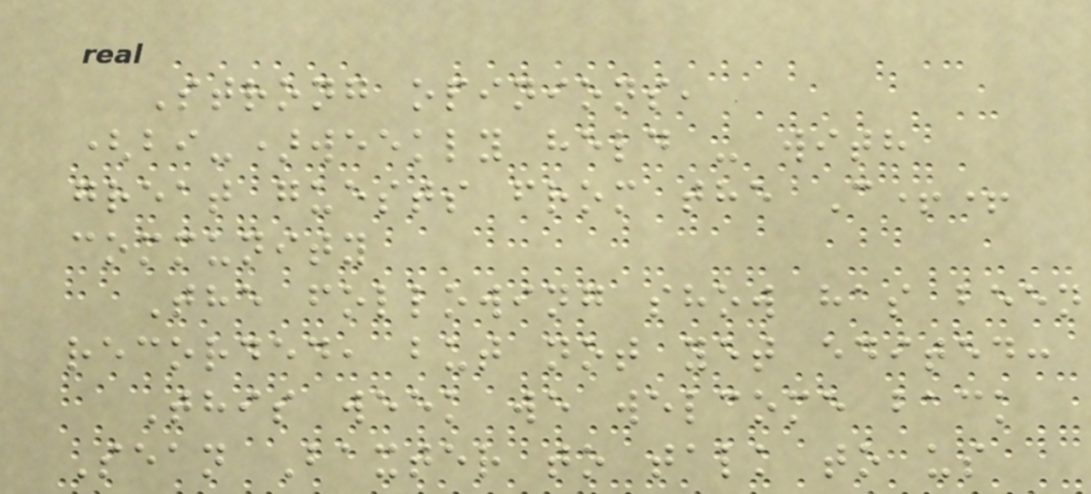Strong opinions,
(bi-)weekly held - with
great guests from the C++
community
The following show has been
recorded, but not yet edited:
This week we welcome back
Sean Baxter to talk to us
